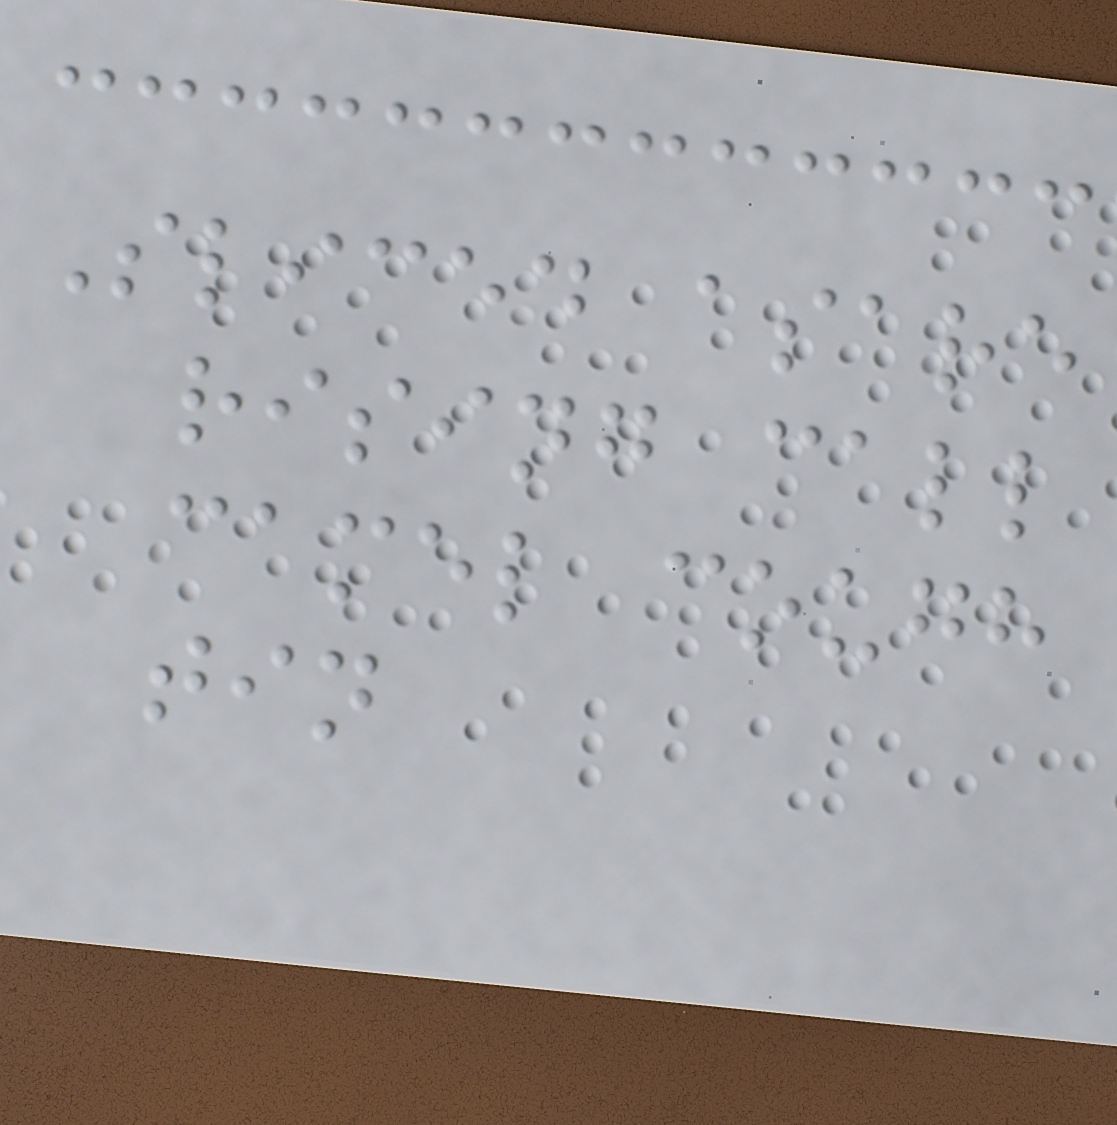Sliced asare
rising call
camel cough
tin
